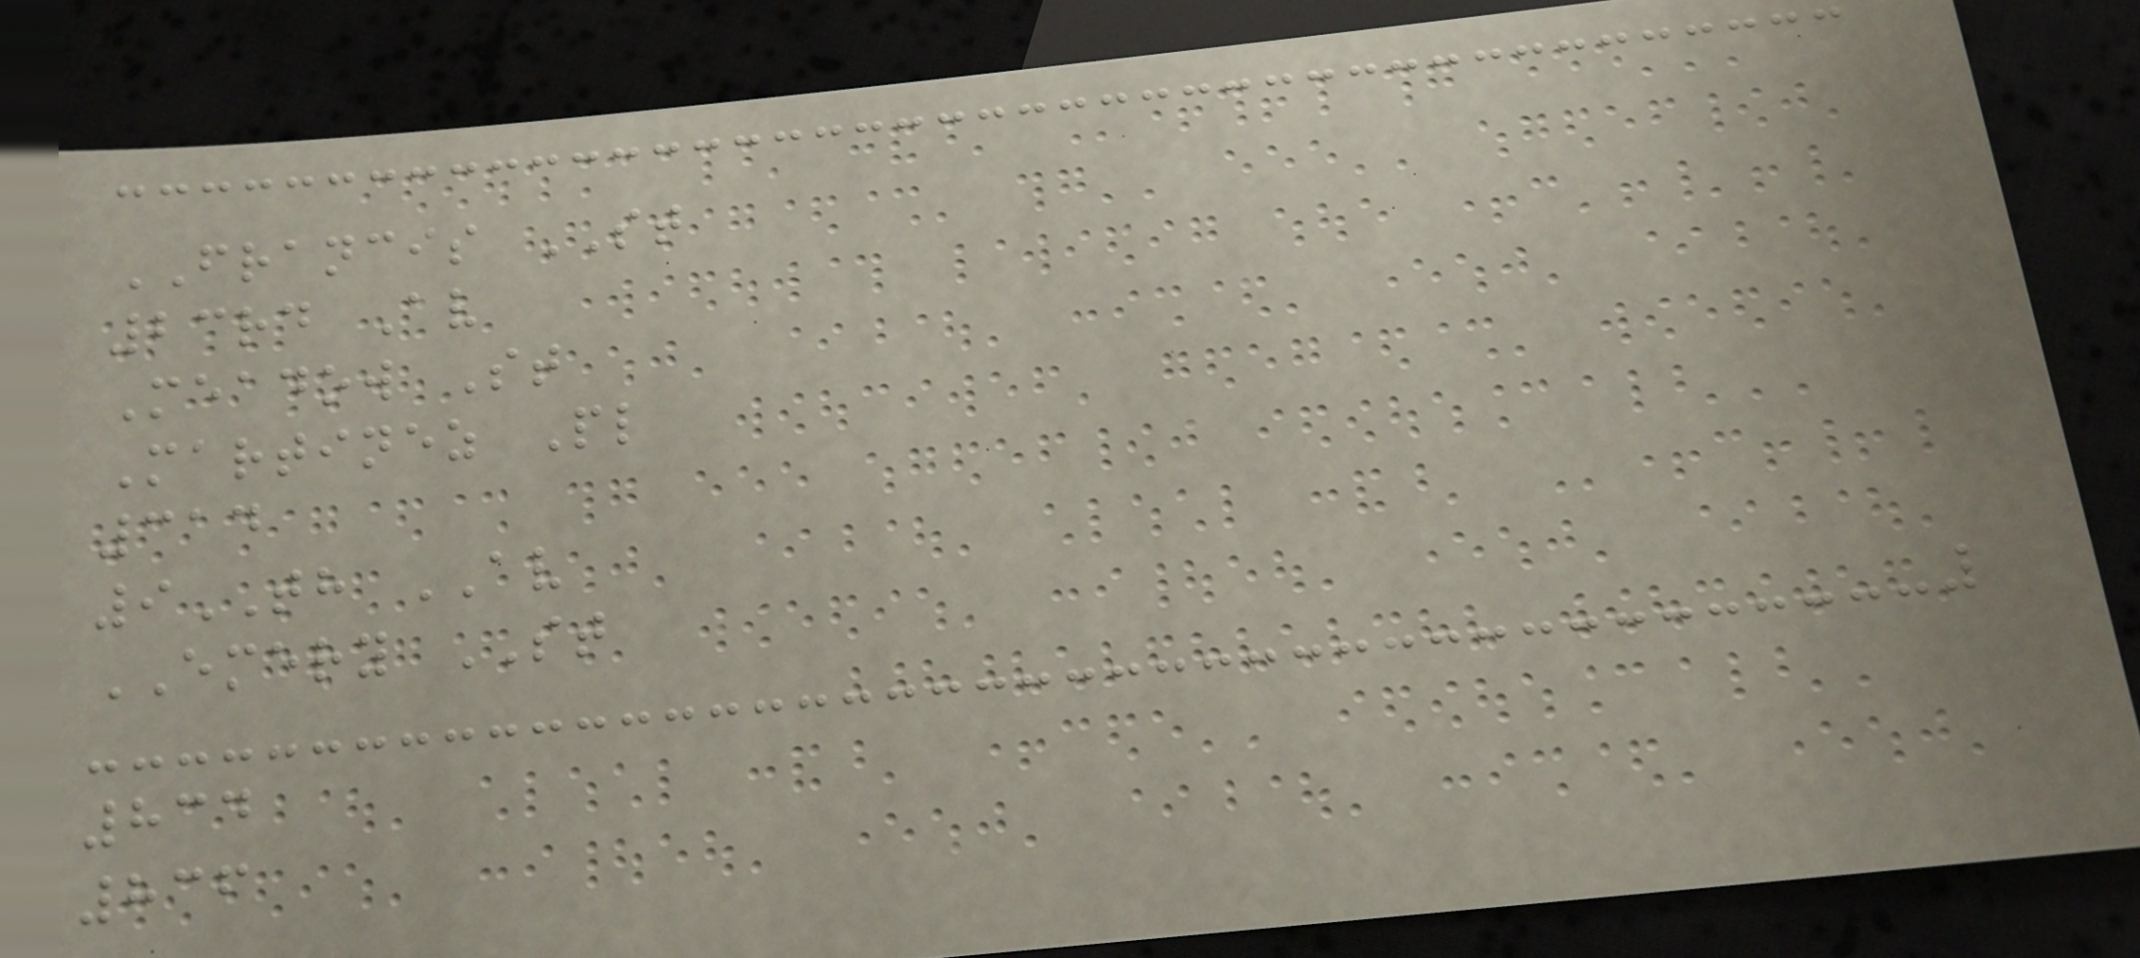FRANCIS ST
23rd Av
Meadow St
Martinez Pl
314
9TH AV
EMERY ST
834
836
